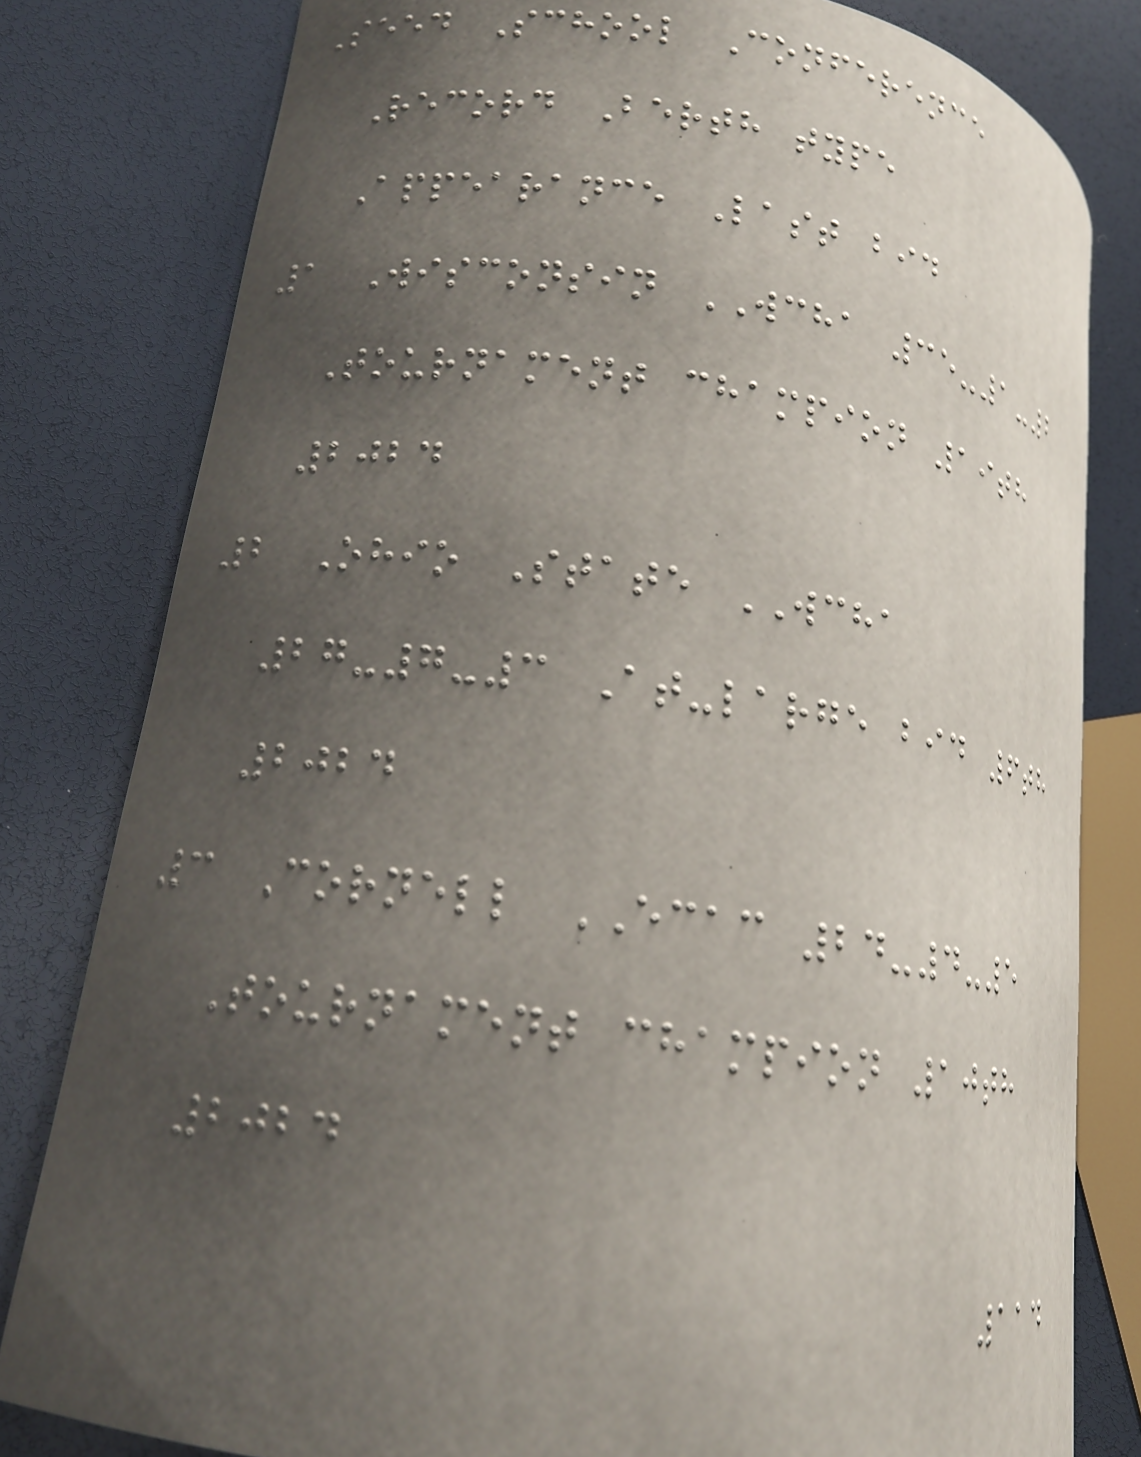Seed School Conference
Record Berth type
Appearance Last bid
1 Wisconsin WCHA 35-1-2
Tournament champion 19th
2024
2 Ohio State WCHA
27-7-3 At-large bid 6th
2024
3 Cornell ECAC 24-4-5
Tournament champion 10th
2024
114
